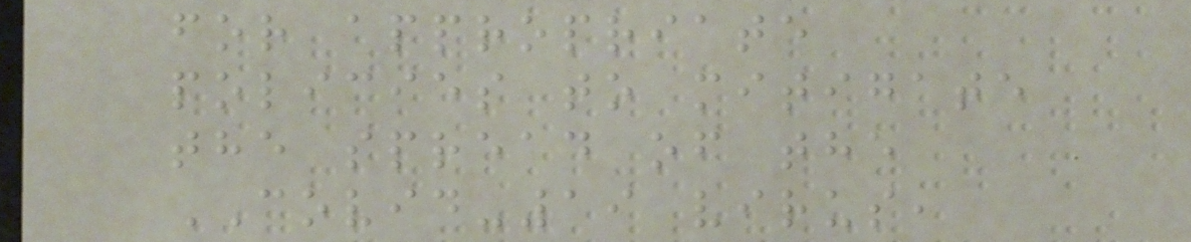for appropriate
policies to mitigate
the spread of the
COVID-19 virus,
